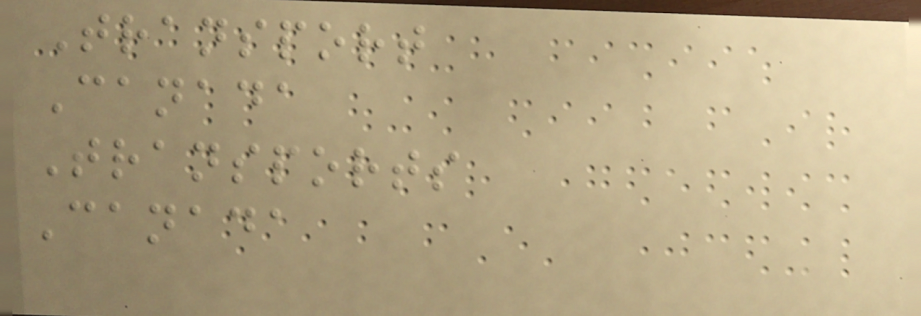Transport
Canada
Transports
Canada
